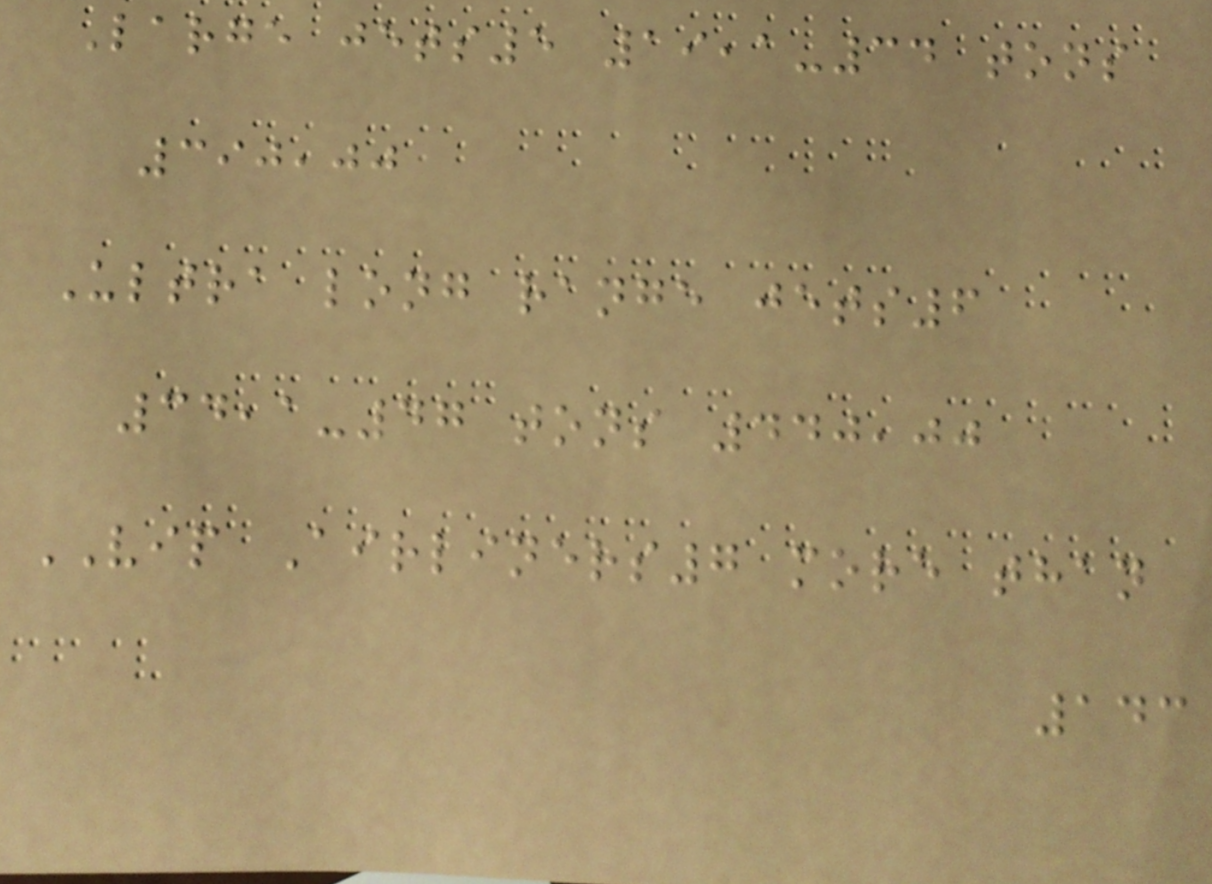Large jets5 19,1-34 tons
390,00
Ultra long range jets6
34,1-47 tons 440,00
VIP Airliners7 more than
143
